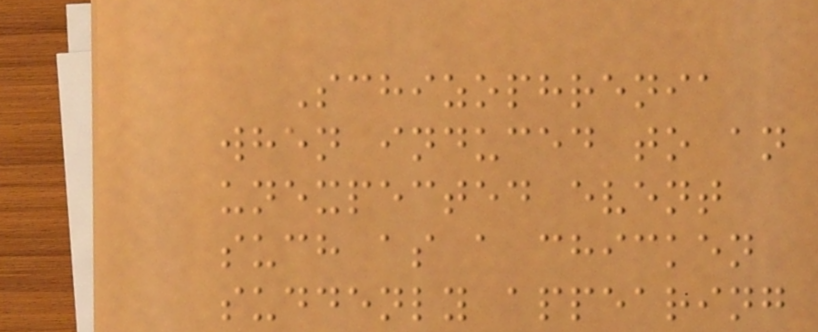Schizophrenia
when induced to an
unexpected event
such as a chicken
suddenly appearing
